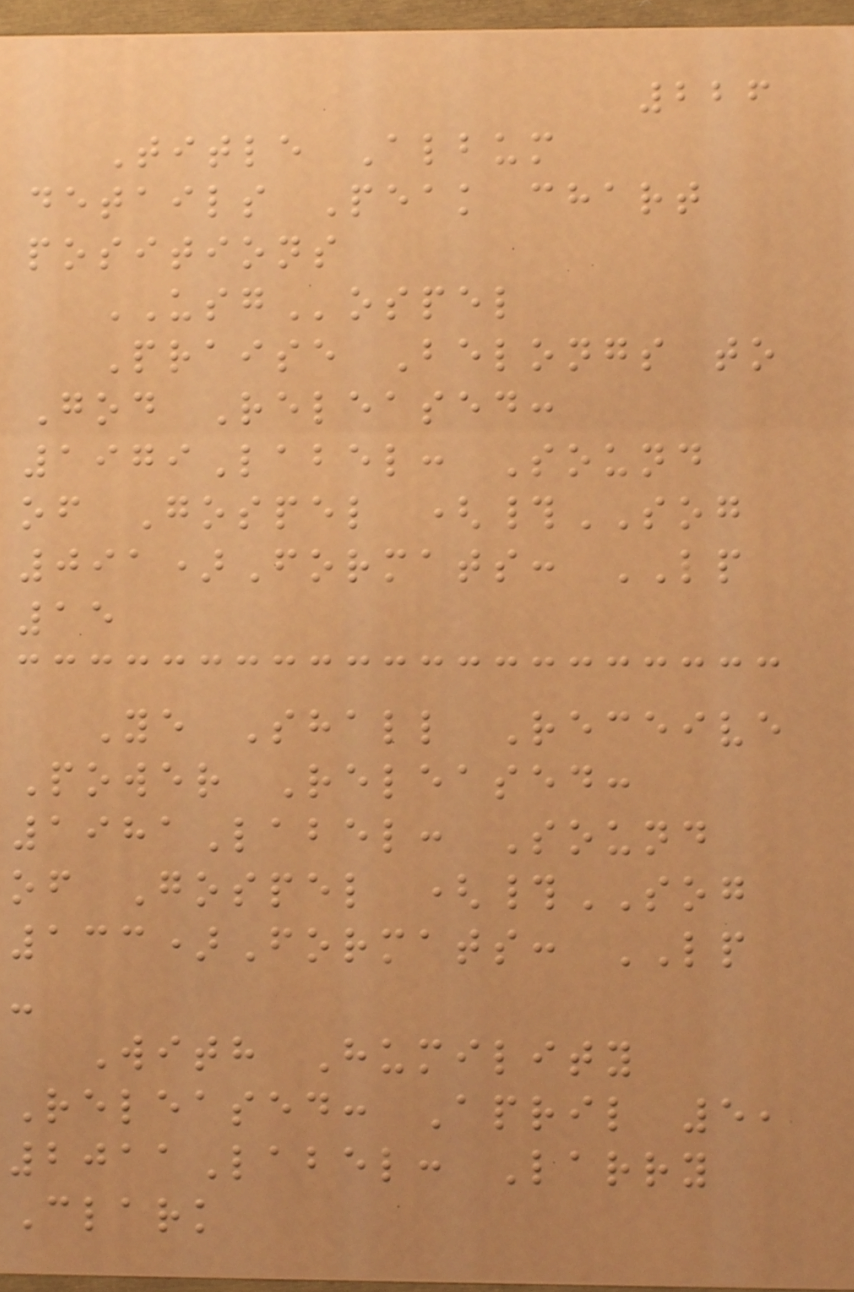226
Title Album
details Peak chart
positions
USGospel
Praise Belongs to
God Released:
1979Label: Sound
of Gospel (#SOG
091)Formats: LP
15
Ye Shall Receive
Power Released:
1981Label: Sound
of Gospel (#SOG
133)Formats: LP
-
With Humility
Released: April 5,
2011Label: Larry
Clark
